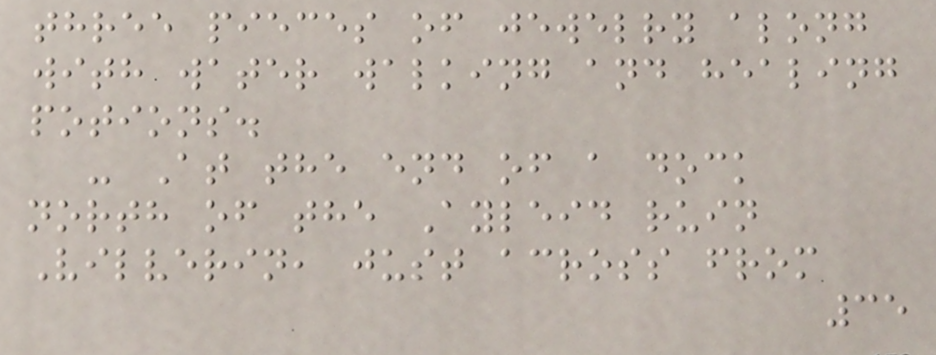three pieces of jewelry along
with water walking and healing
potions.
- At the end of a dock
north of the Ayleid ruin
Vilverin, just across from
35
